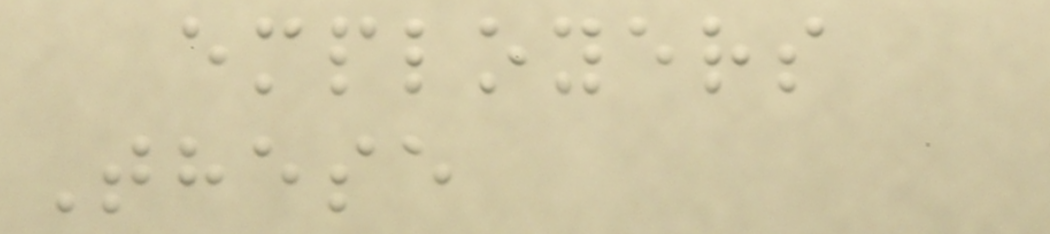employers
These
